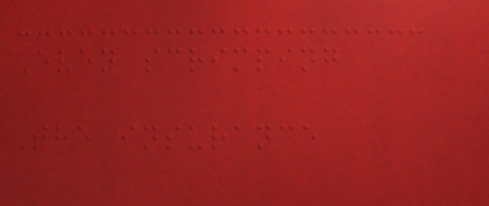Even scrimping
The insurance
